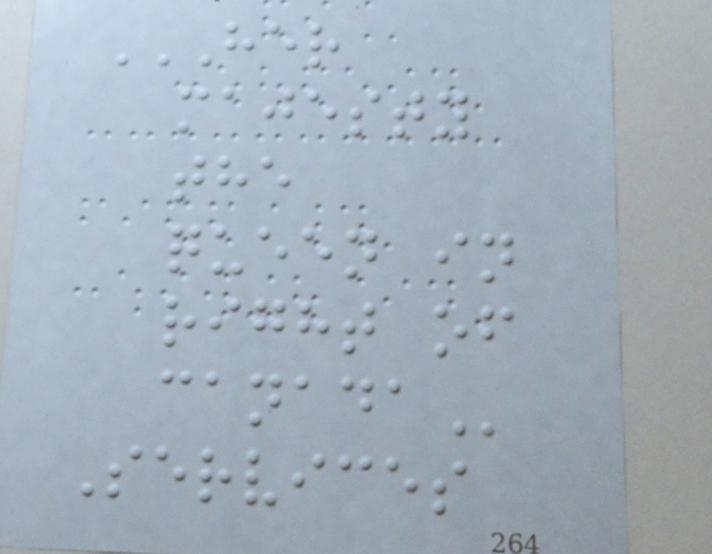HER
MAJESTY
THE
QUEEN IN
RIGHT OF
CANADA
Services
